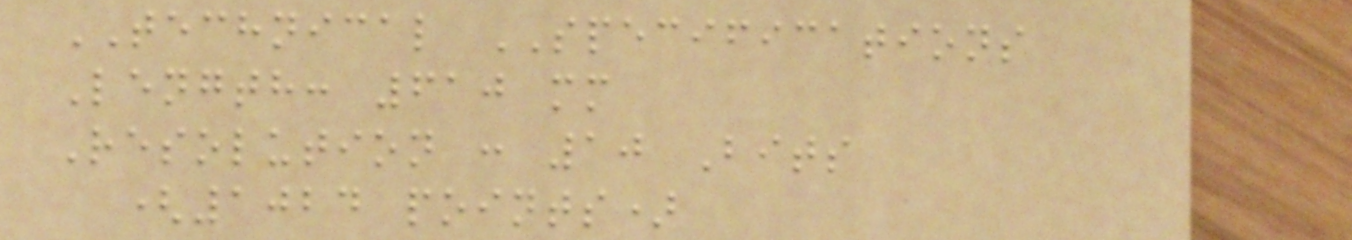TECHNICAL SPECIFICATIONS
Length: 610 mm
Resolution : 10 Bits
(1024 points)
